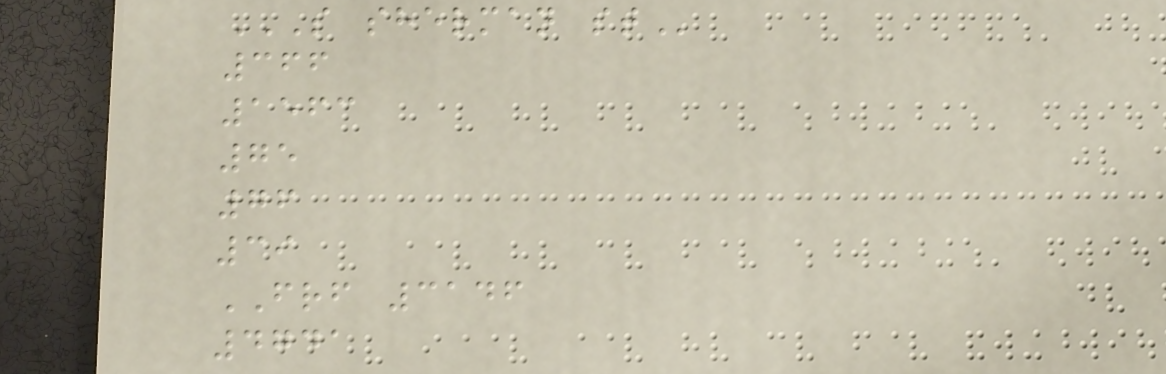S SHERMAN ST
366
1563
75
76
39
FRF 3146
4741
